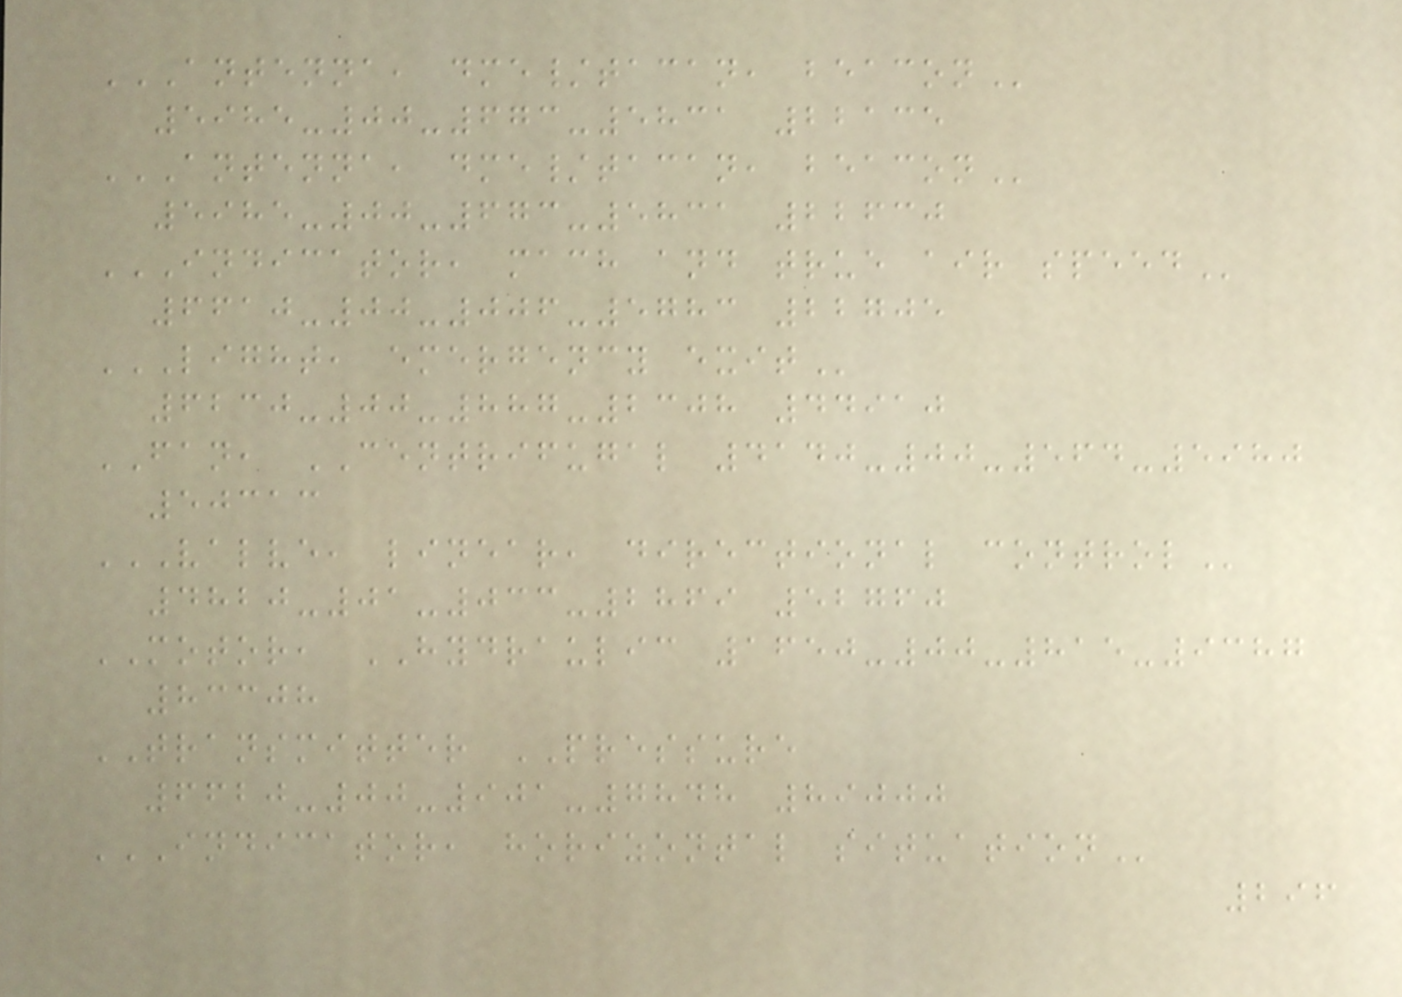ANTENNA, DME/TACAN, BEACON
5985-00-673-5831 22135
ANTENNA, DME/TACAN, BEACON
5985-00-673-5831 22630
INDICATOR, MACH AND TRUE AIR SPEED
6610-00-006-5783 22705
LIGHT, EMERGENCY EXIT
6230-00-887-2308 44910
FAN, CENTRIFUGAL 4140-00-564-5980
50313
VALVE, LINEAR, DIRECTIONAL CONTROL
4820-01-033-2869 52760
MOTOR, HYDRAULIC 1650-00-815-9387
83308
TRANSMITTER PRESSURE
6620-00-901-7848 89000
INDICATOR, HORIZONTAL SITUATION
296
